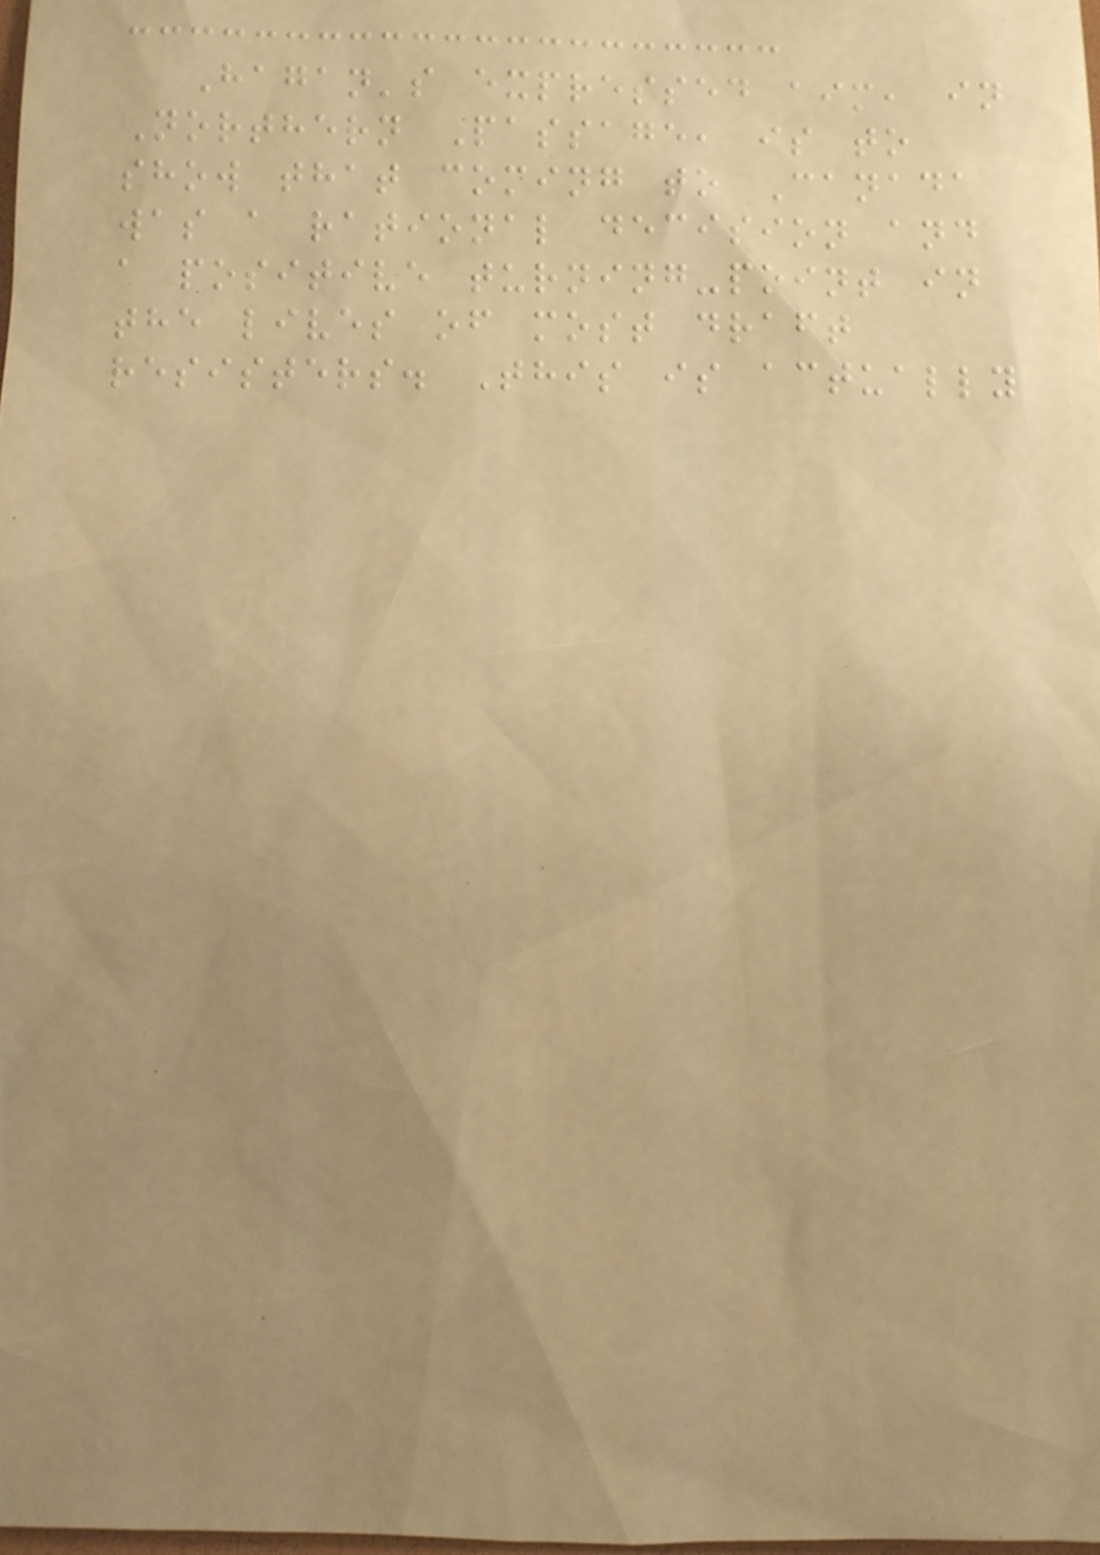Hagan's expressed aim, in
Northern Passage, is to
show that coming to Canada
was a rational decision and
a positive turning-point in
the lives of most draft
resisters. This is actually
